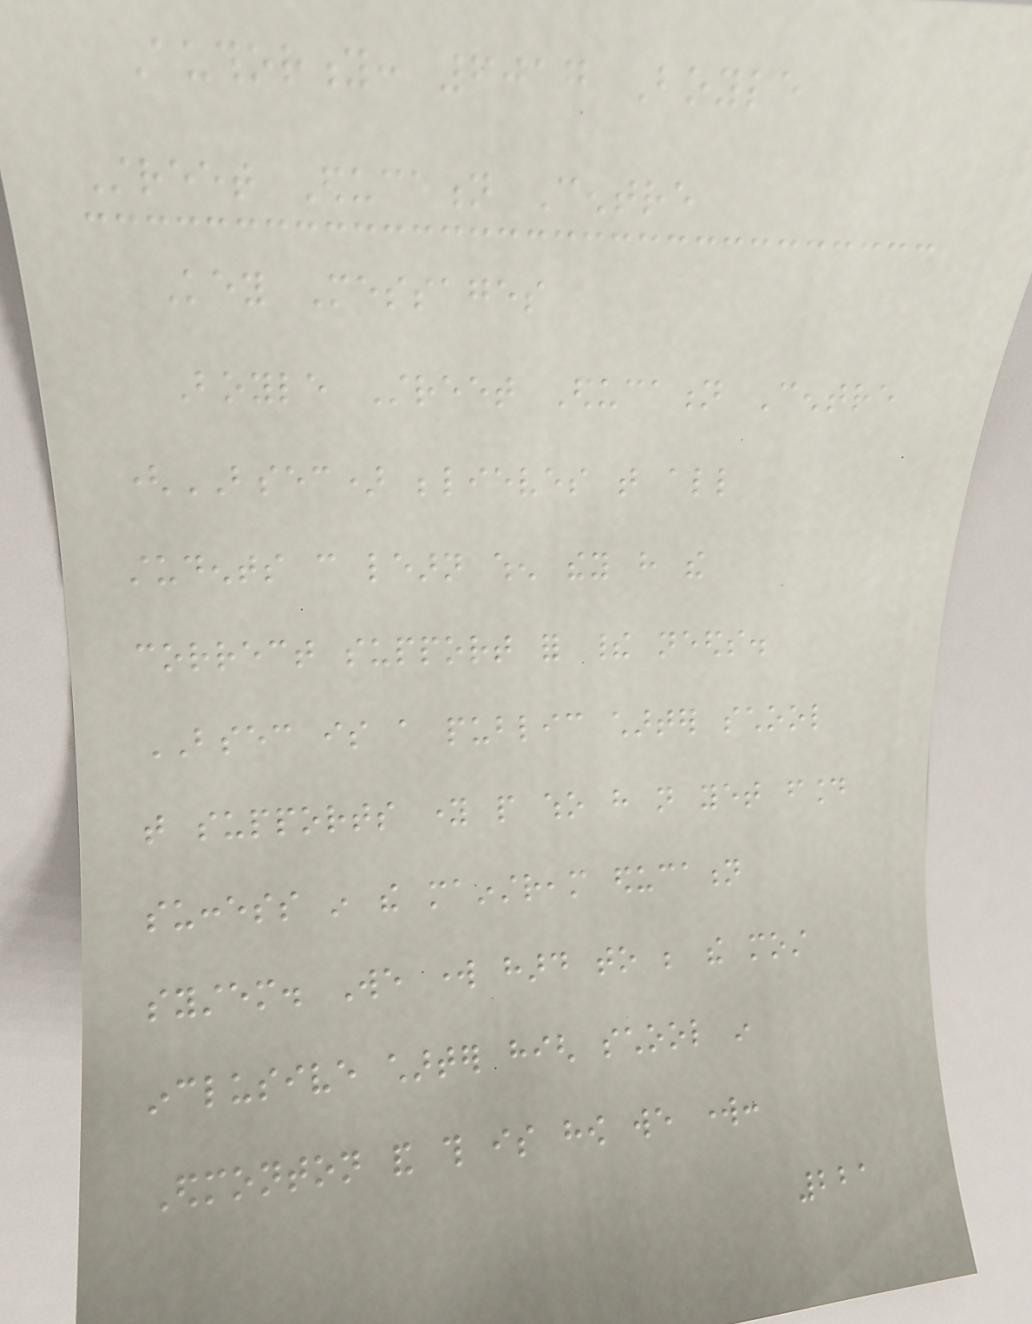Authority: 6017 Boyle
Street Education Centre
Key Messages
Boyle Street Education Centre
(BSEC) believes that all
students can learn when they have the
correct support for their needs.
BSEC is a public charter school
that supports young people who have not yet found
success in the mainstream education
system. We work hard to be the most
inclusive charter high school in
Edmonton and this is how we work:
221
